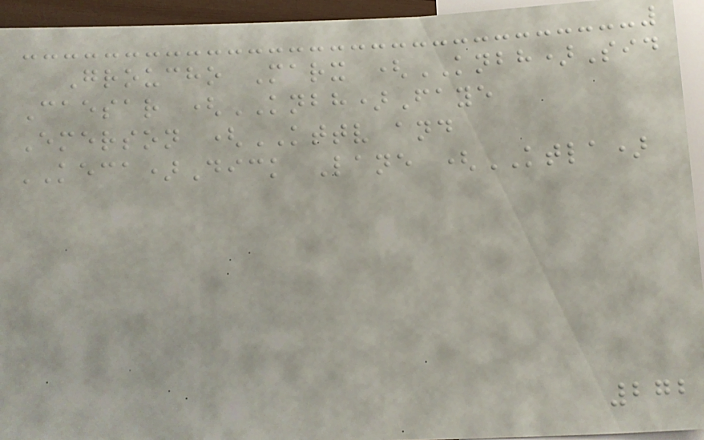Groucho Marx (KNBH)Sid
Caesar (KNBH)Faye
Emerson (KTTV and
KECA)Dick Lane (KTLA)
272
